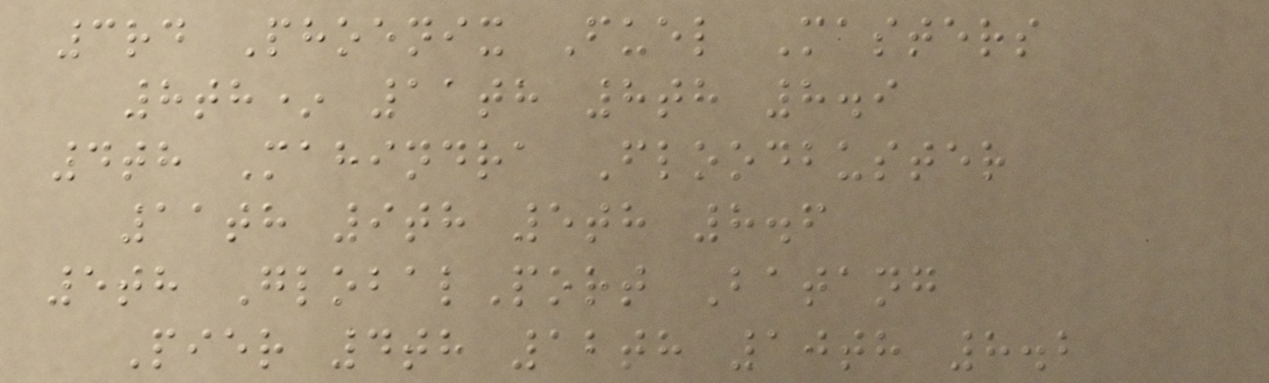3rd Phoenix Fuel Masters
8th* 11th 8th 8.9
4th Mahindra Floodbuster
11th 9th 5th 8.6
5th GlobalPort Batang
Pier 4th 12th 10th 8.2
